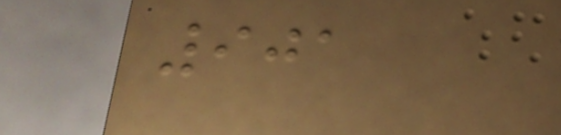901
